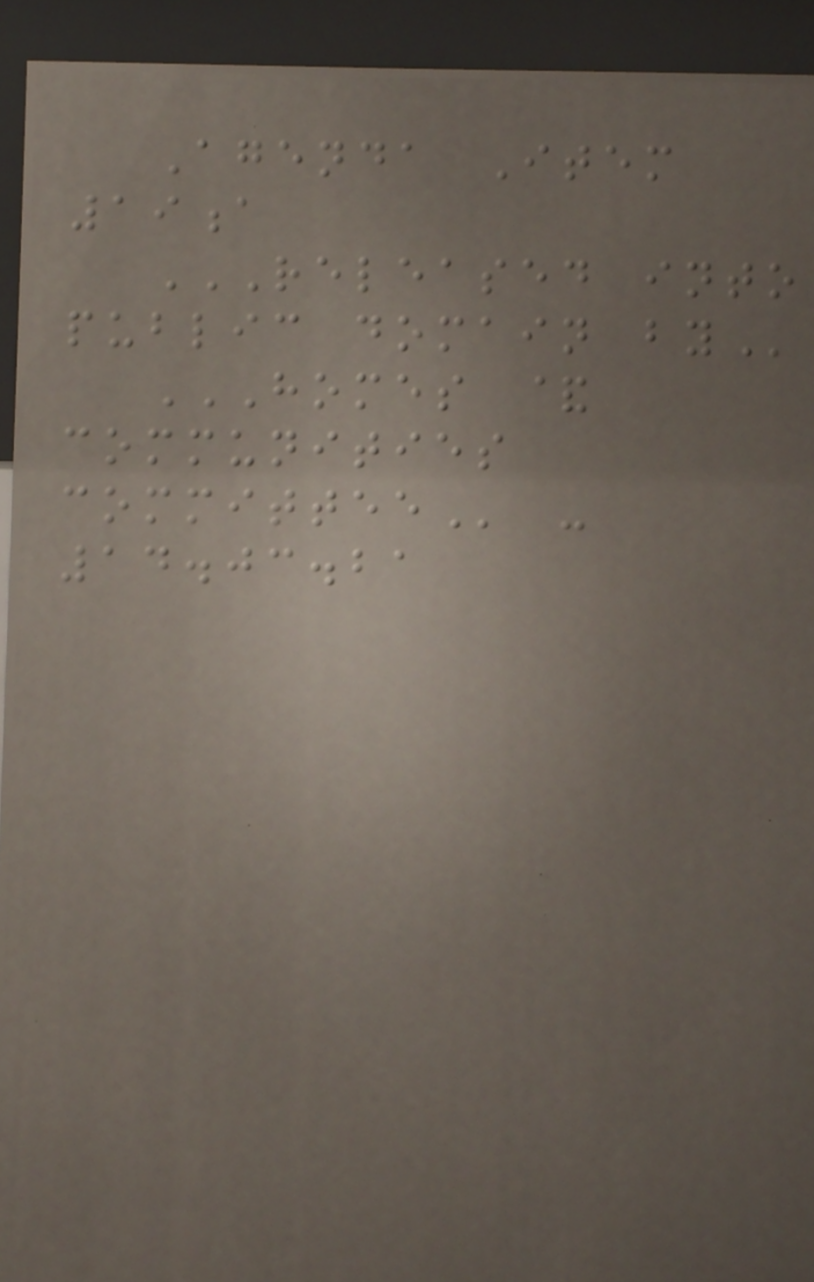Agenda Item
19a
RELEASED INTO
PUBLIC DOMAIN BY
HOMES &
COMMUNITIES
COMMITTEE -
14.03.21
